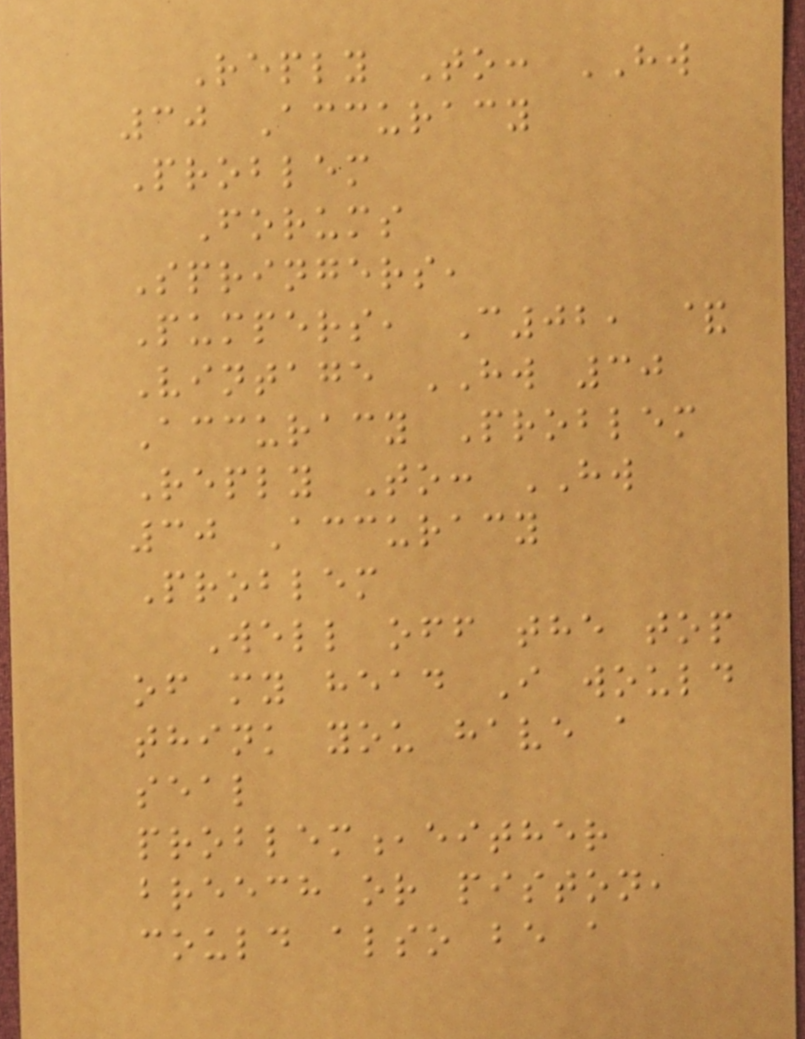Reply To: HW
30 Accuracy
Problem
Forums
Springers,
Pumpers, C02, &
Vintage HW 30
Accuracy Problem
Reply To: HW
30 Accuracy
Problem
Well off the top
of my head I would
think you have a
seal
problem,either
breech or piston,
could also be a
